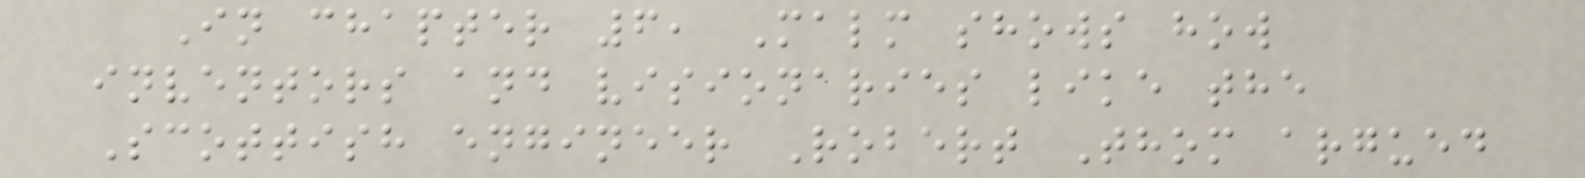In chapter 6, Malm shows how
inventors and visionaries like the
Scottish engineer Robert Thom argued
